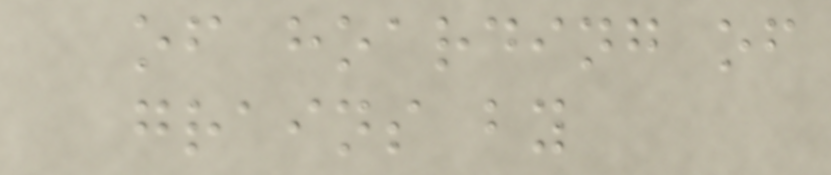of hoarding of
grains by
